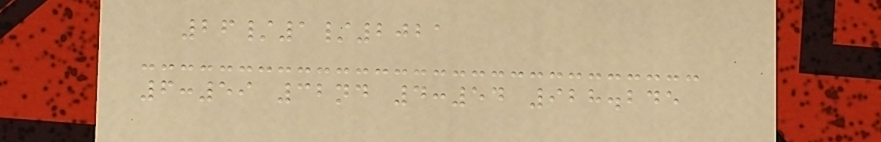26/1/2021
6:59 32nd 4:54 928.245
